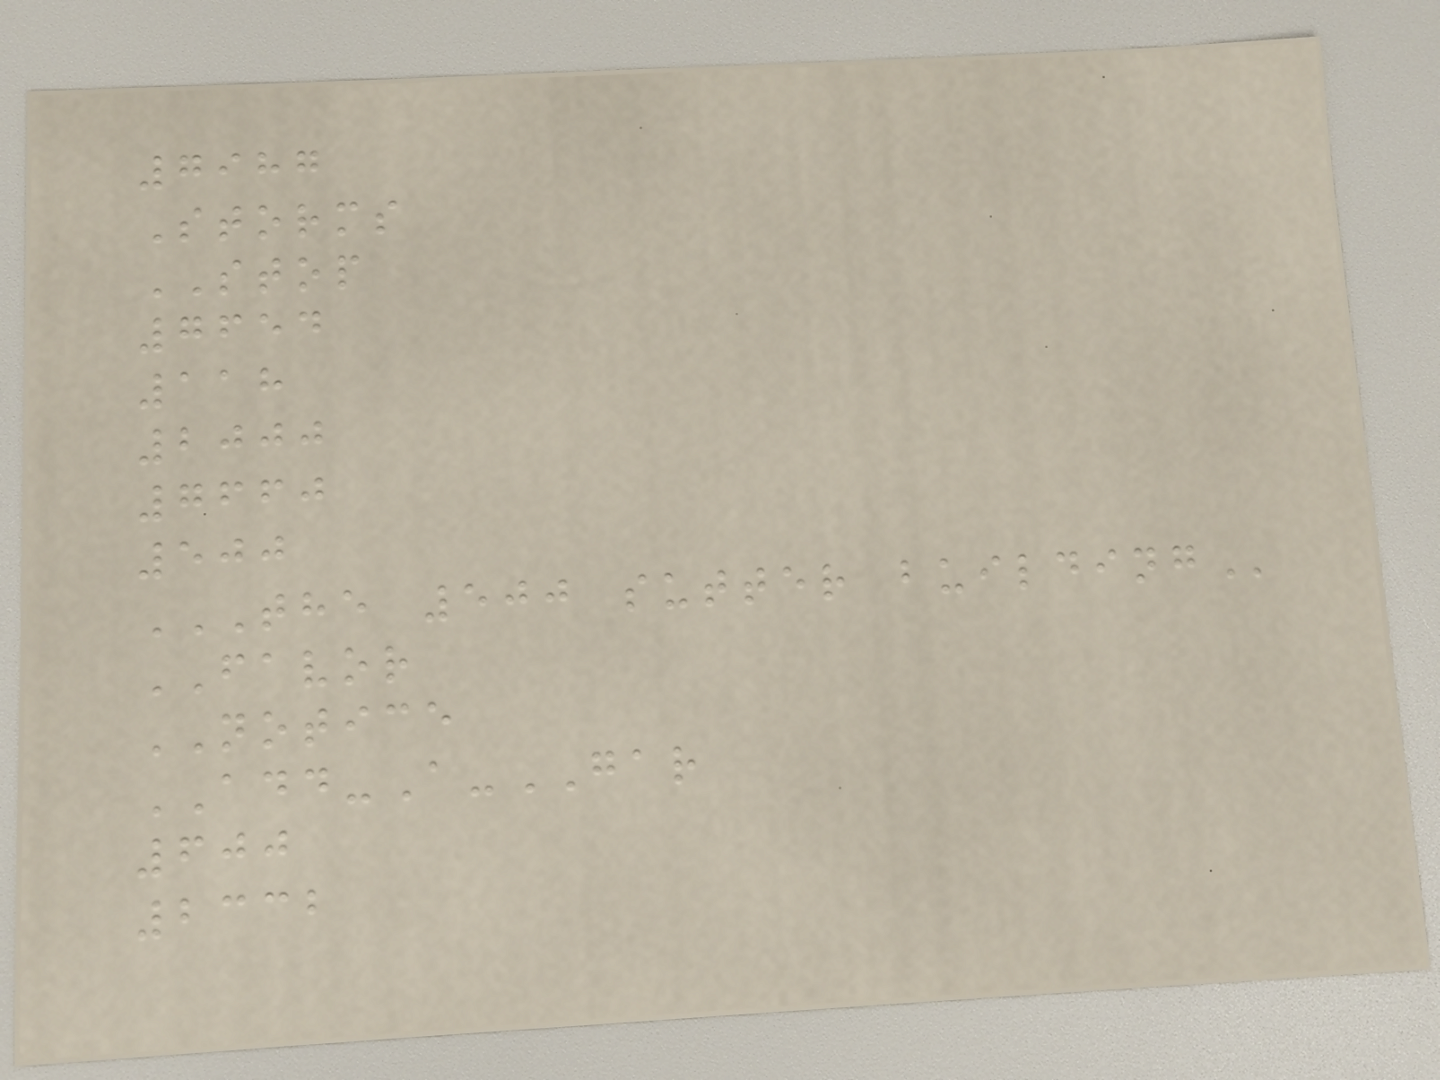7987
Storms
STOP
7654
118
2000
7660
500
THE 500 SUTTER BUILDING
FAVOR
NOTICE
ADD-A-GAR
600
2332
